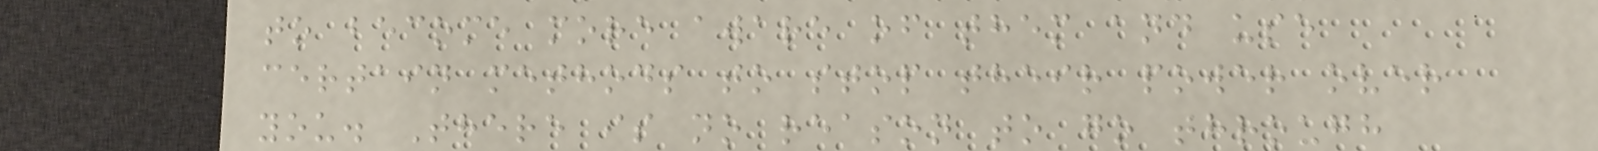to become more aware of them and use
certain methods to stop their power over
you. There is no reason to go through
